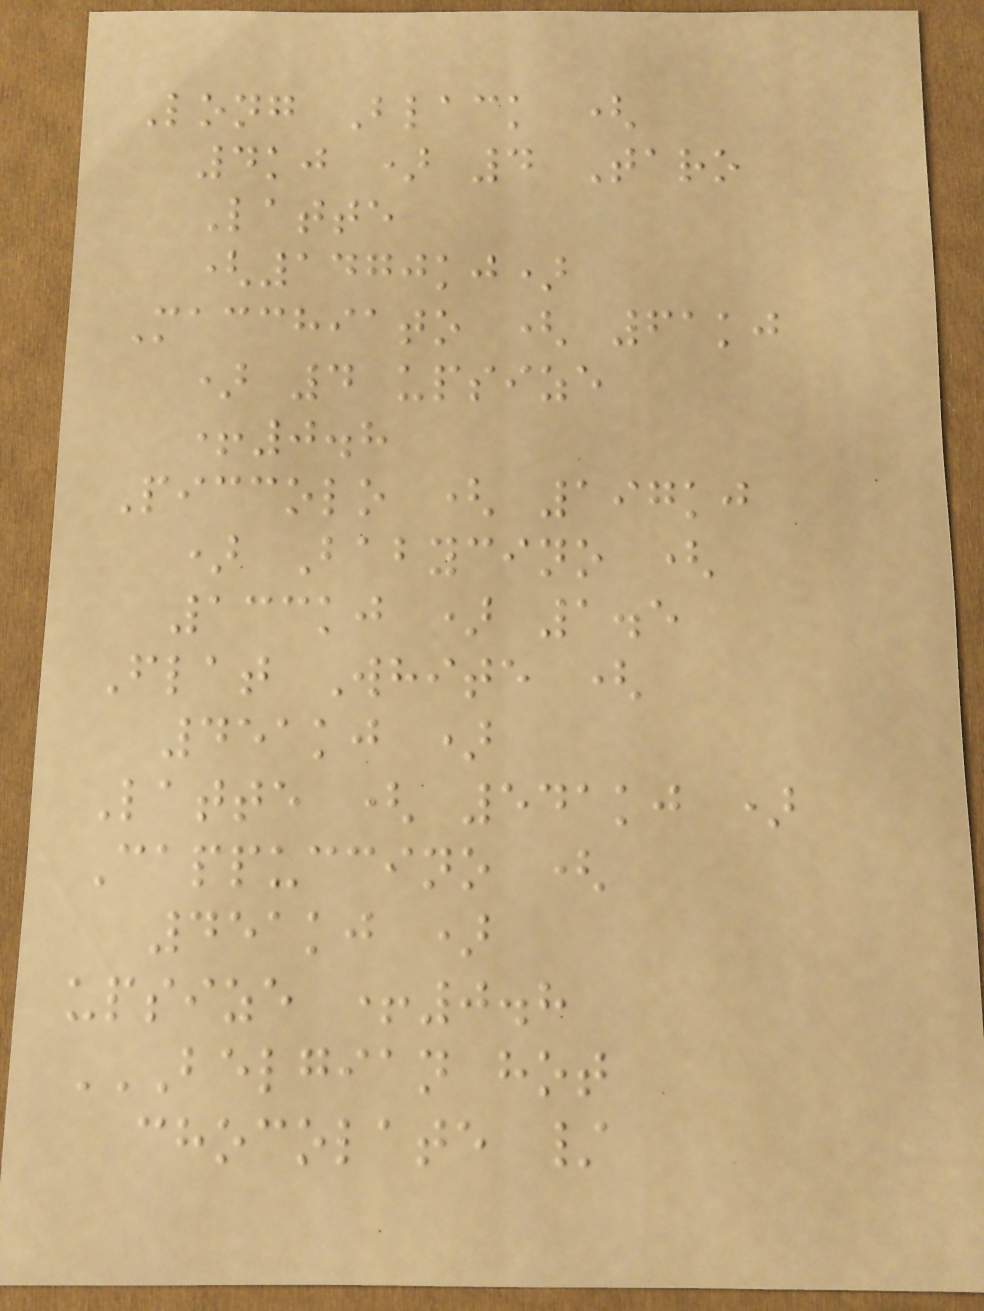Long Black (
4kj ) 4 Taro
Latte
(1470kj)
Macchiato ( 61kj
) 4 upsize
+0.8
Piccolo ( 197kj
) Babycino (
133kj ) 1.5
Flat White (
451kj )
Latte ( 541kj )
Cappuccino (
451kj )
upsize +0.8
BELGIAN HOT
CHOCOLATE /
